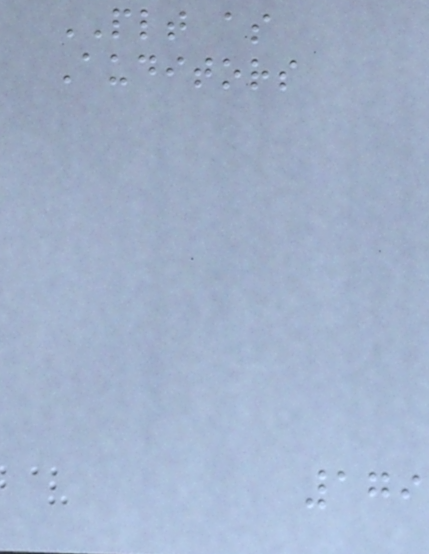PLT as
Auditors
179
